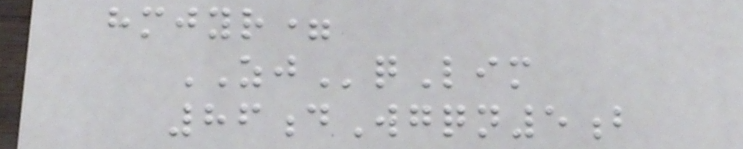hmjyr=
ZJqLim
86dWgqn5b
